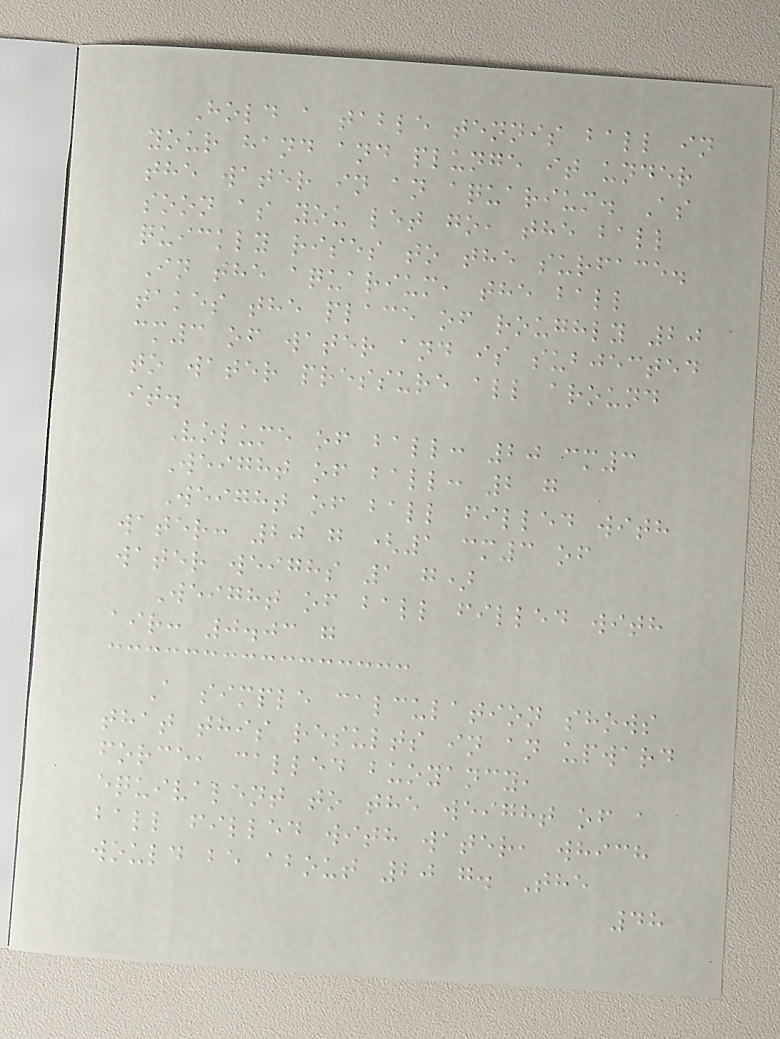Hold a table tennis ball in
your hand and plunge it under
the water in an aquarium. As
soon as you let go, the ball
quickly rises to the surface.
In the aquarium, the ball
takes the place of roughly 20
cm3 of water and is subjected
to water pressure all around
it.
Volume of ball: 20 cm3
Weight of ball: 2 g
Weight of ball filled with
water: 20 g (1 cm3 of
water weighs 1 g)
Weight of ball filled with
air: 0.03 g
A simple calculation shows
that this results in an upward
force, called buoyancy,
equivalent to the weight of a
ball filled with water, which
would be about 20 g. The
48
